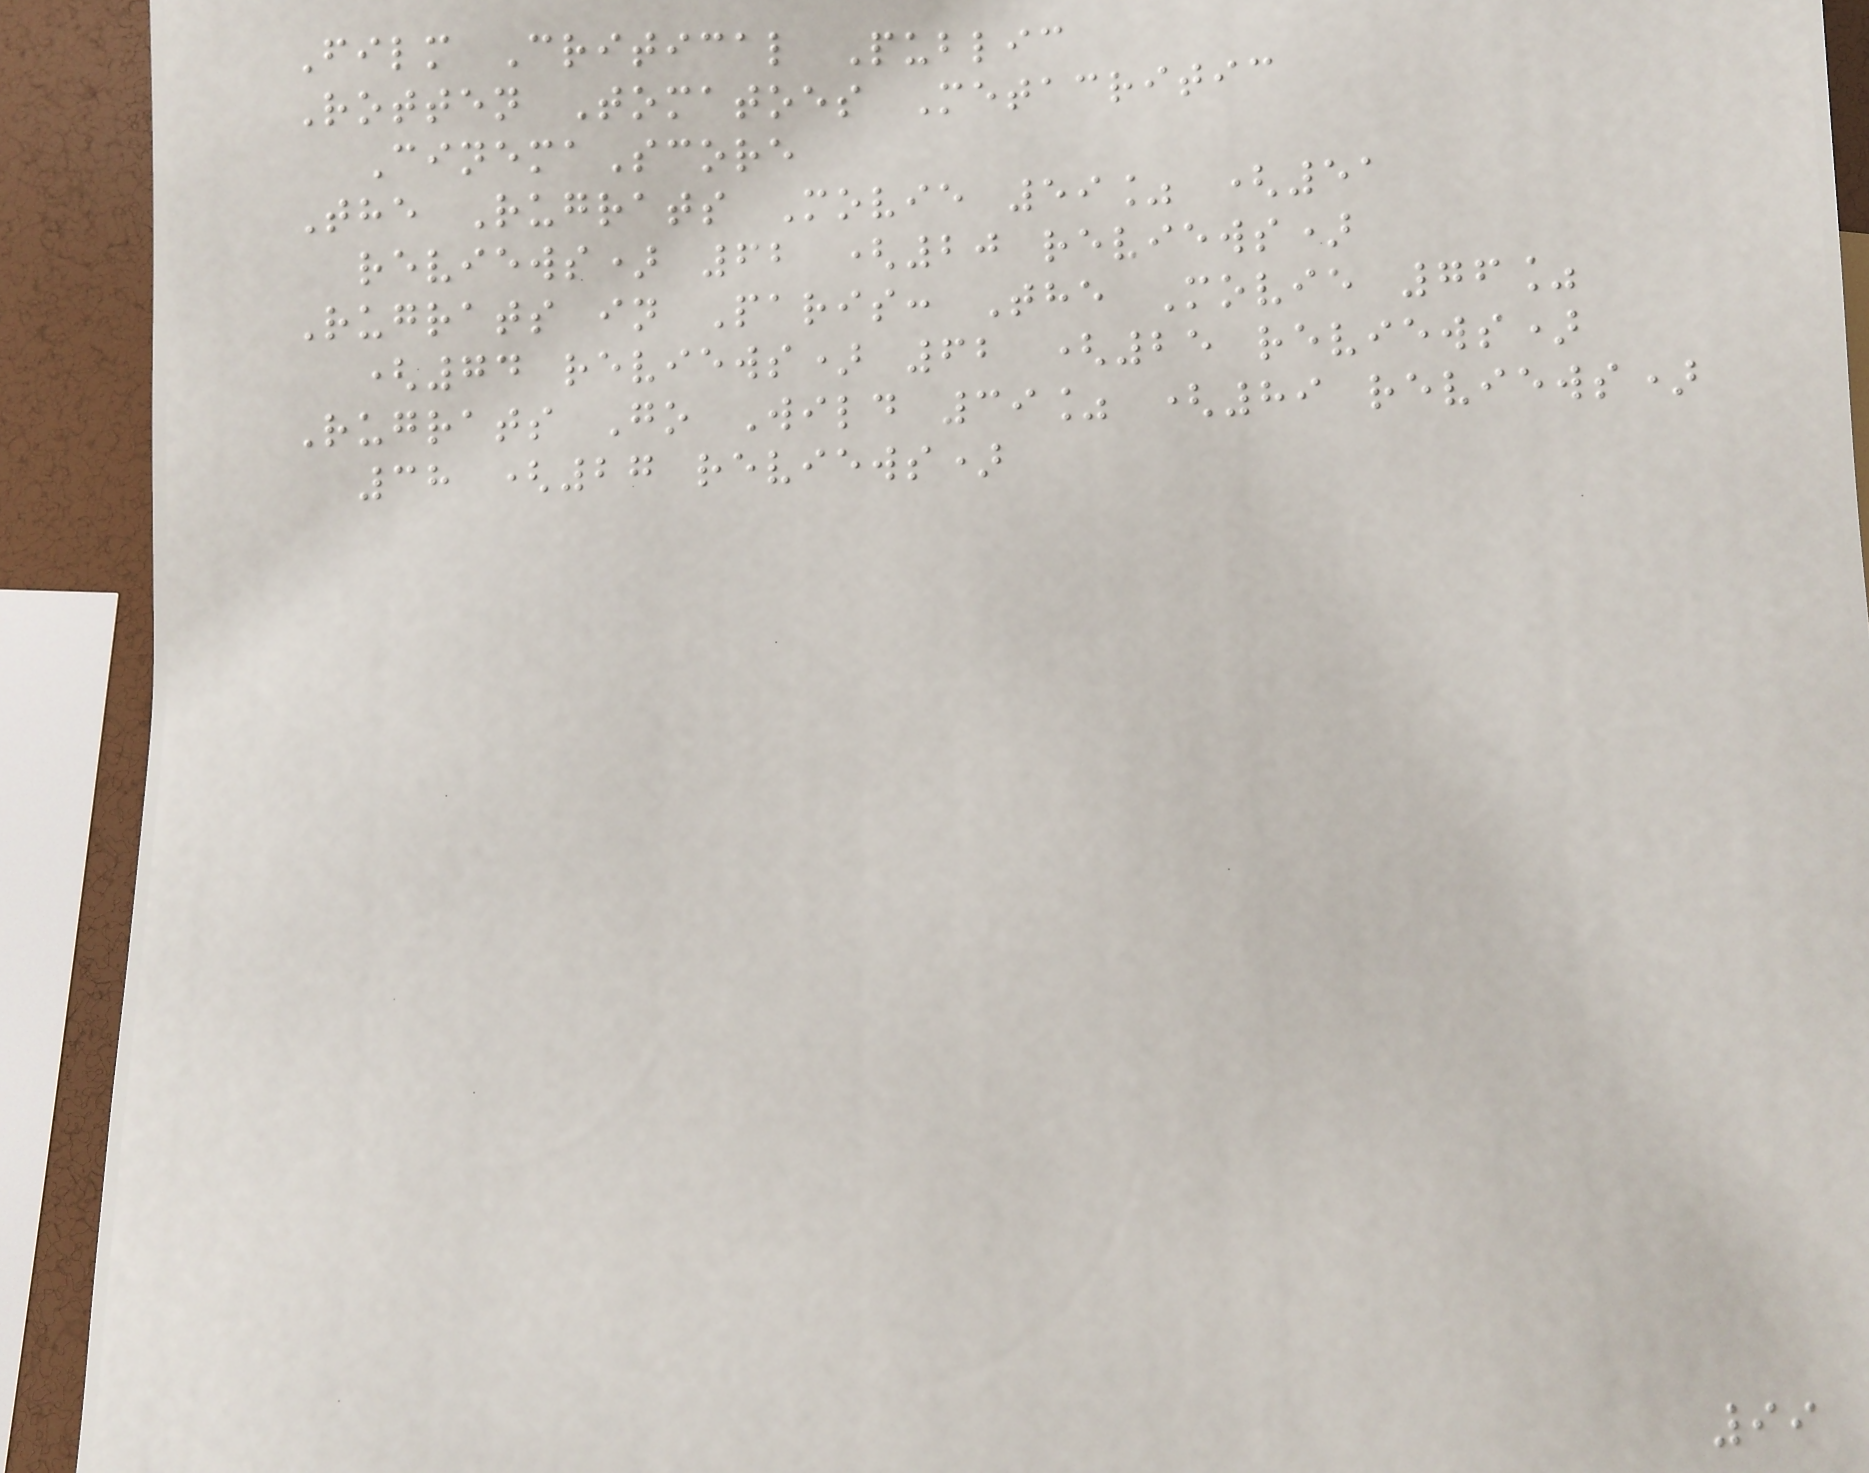Film Critical Public
Rotten Tomatoes Metacritic
CinemaScore
The Rugrats Movie 59% (51
reviews) 62 (20 reviews)
Rugrats in Paris: The Movie 76%
(74 reviews) 62 (25 reviews)
Rugrats Go Wild 39% (89 reviews)
38 (27 reviews)
99
